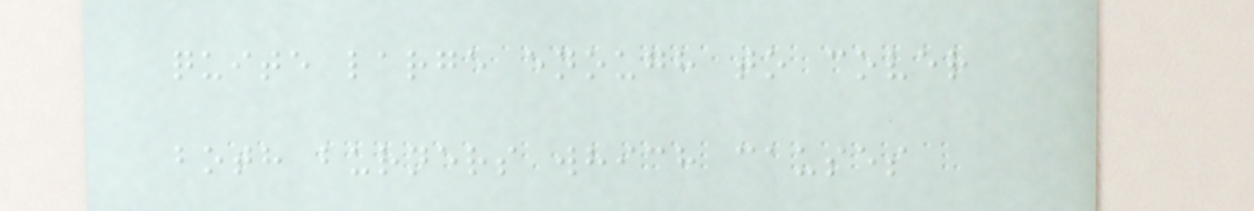quite large enough to cover
both burners which causes
